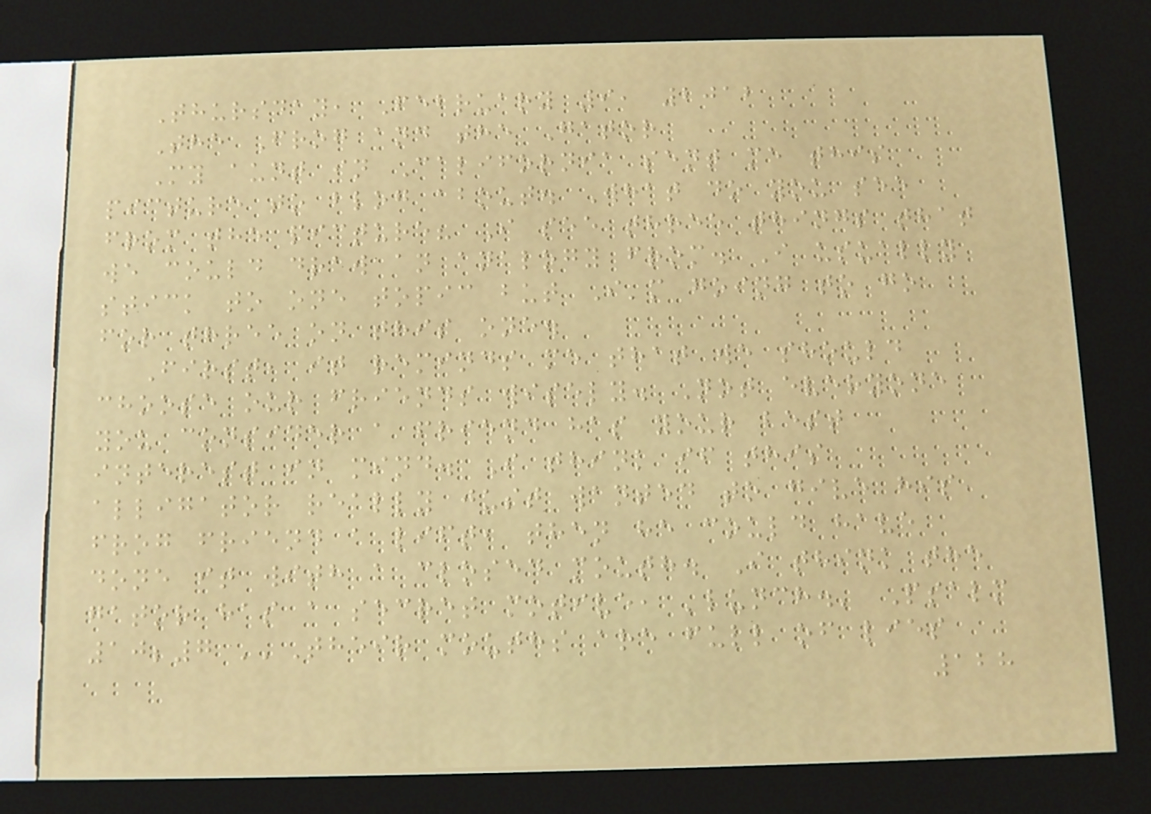Thursday, February 9, 2012
The Frog and the Gator
My aunt in California sent me this
picture to blog about. What do you see
from the picture? I see three things that
we could draw an analogy from. I usually
stick to one topic but I'm going to go
for three on this one.
First, it reminds me that we should
choose our friends wisely. Not everyone
you consider a friend has your best
interest in mind. I think if this
alligator really just wanted to give his
frog friend a lift, then he could have
done it with a closed mouth. I think the
gator has a secret motive, 'lunch.' Psalm
10;7 ''Their mouths are full of lies
128
